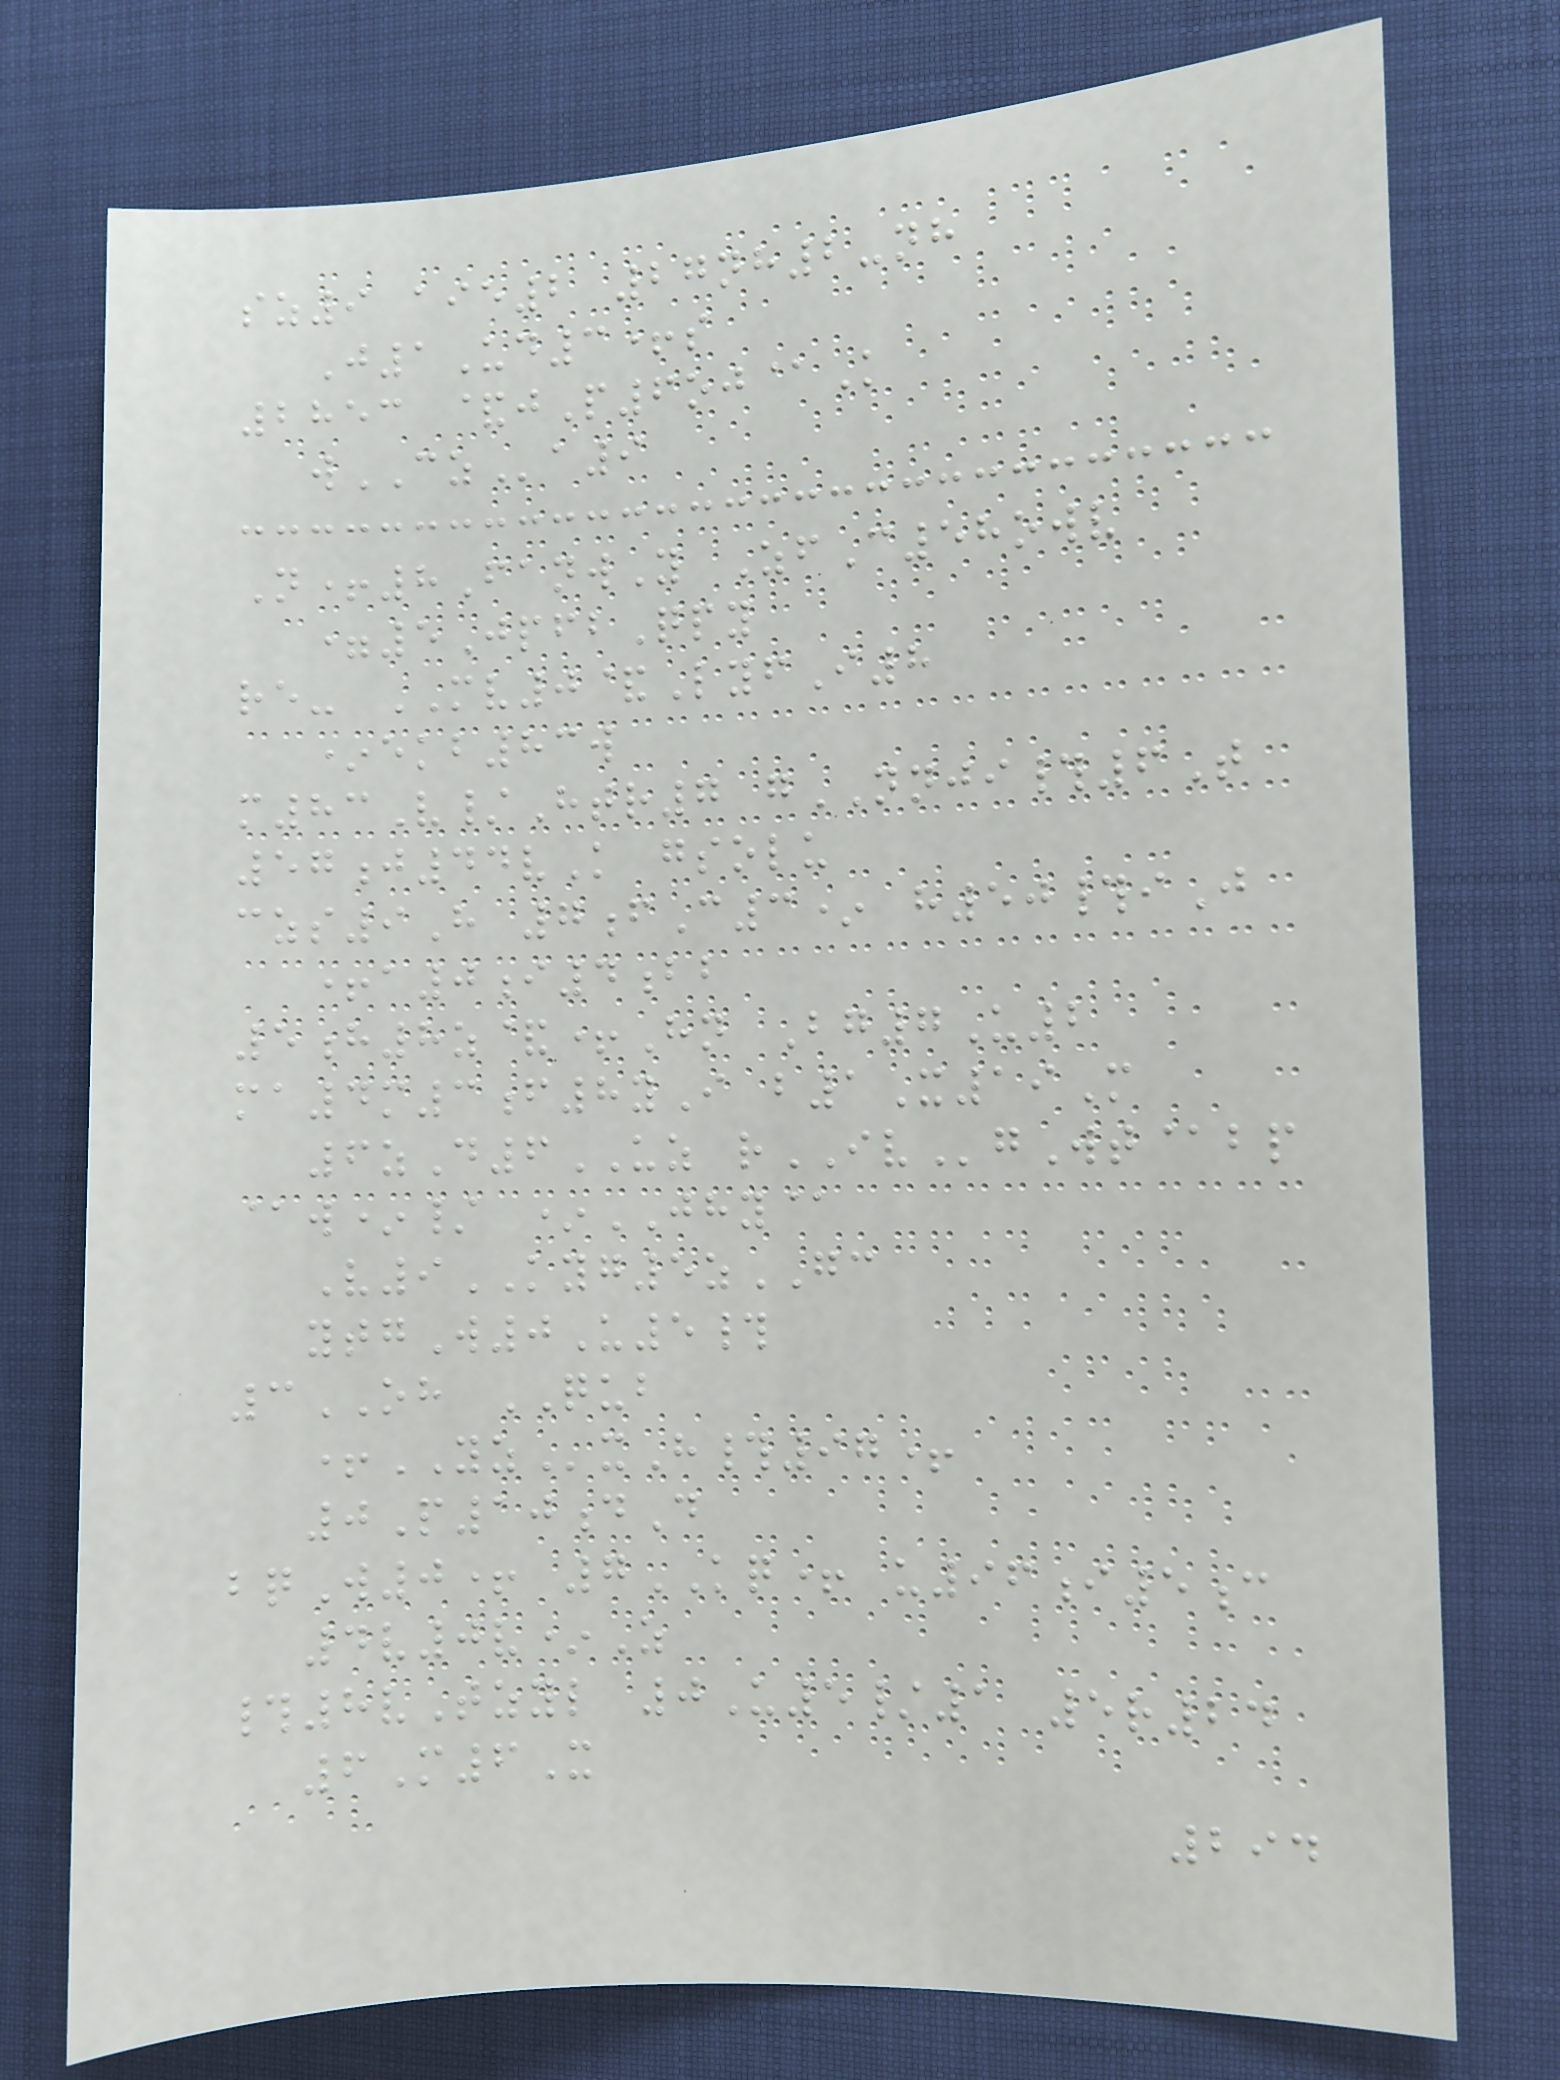sz9 aie2 27nh2-nh
J1Ud3+s
2853 &jP6oj@K
wCZa9
N+8FanwY ZfC58owv
=5JpfbQpy
re- MV0&LyfI8
*ekb83w
m83V/Htr7 gNNJI#6T
57j44vK gsolu
czs9H 7fC3* h50#iJ
+a0i4bb
5h8z&+Hn Bg7U2
ma4m3f8yI b1X19M
6zD6UZ rIVgWt@bp
@w*/ *JHY@
V9KYG5zGC
ytgW0U5#
3OH QUB
+YZxH#97+
0P10dD
bqW0+ 7KQ+ u96i5c
4v0v*Z
#8vTzyl 0U5/1 5r24
6M6X
294
